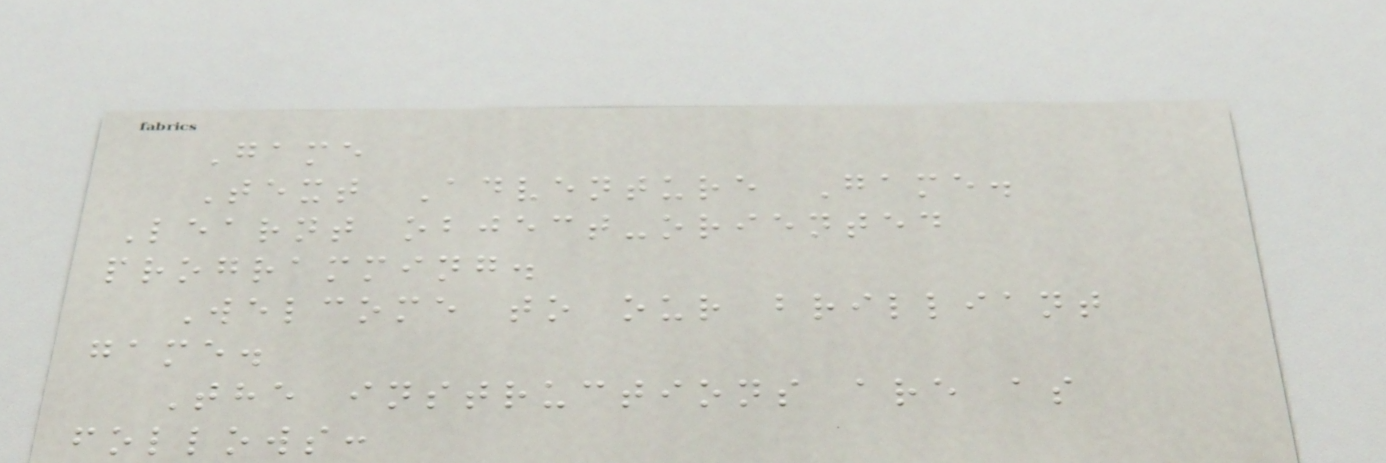Game
Text Adventure Game.
Learnt object-oriented
programming.
Welcome to our brilliant
game.
The instructions are as
follows:
